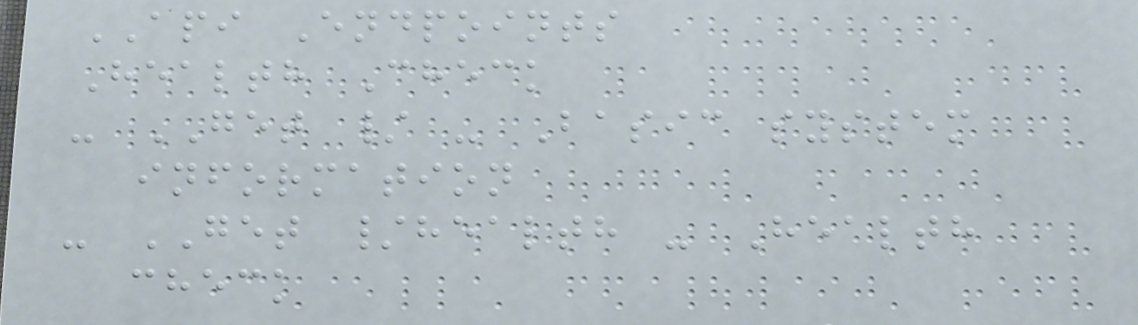API Endpoints
Health Check
- GET / - Basic system
information
- GET /health - Health
check
